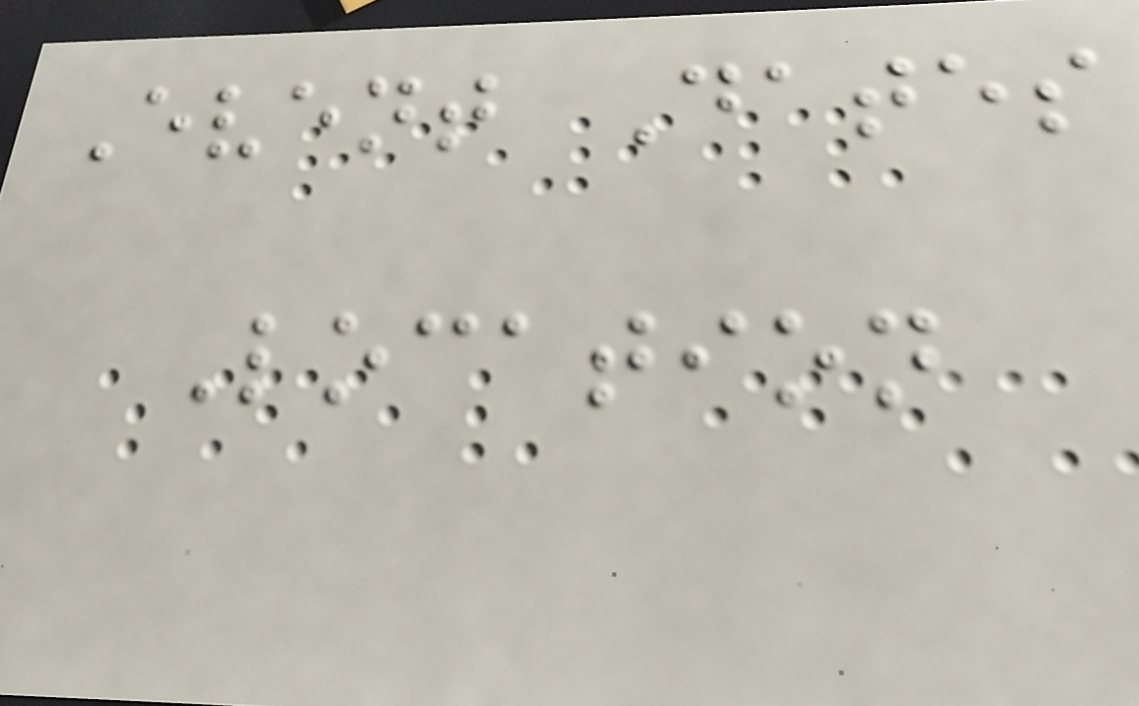Event Dates
Location
